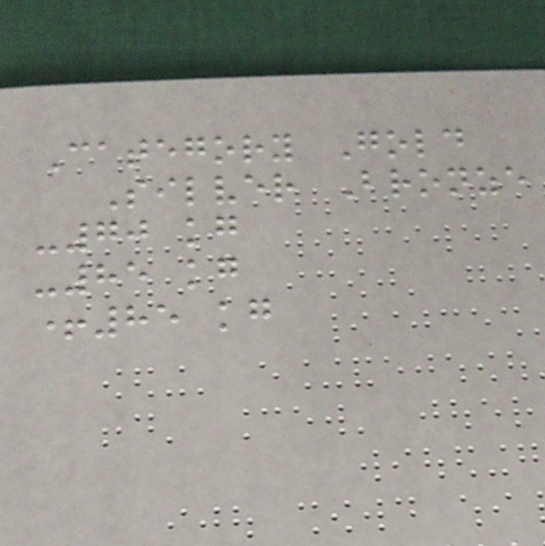Category Gold
Silver Bronze
-70 kg
-85 kg
+85 kg
